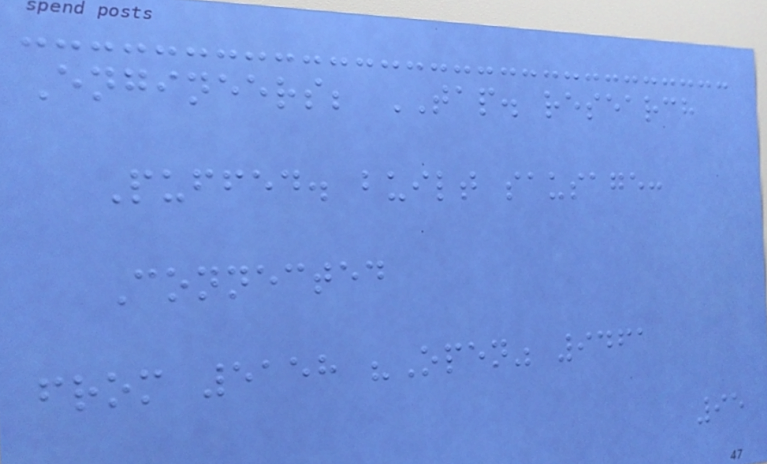Engineers; TAP. research
Puffed. built sausage:
Connected
from 5158 "Open" 9461
95
